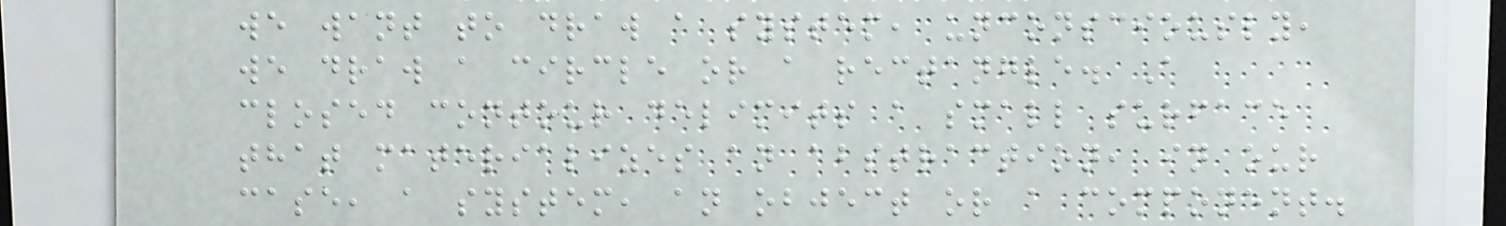we want to draw a system, unconsciously,
we draw a circle or a rectangle. A
closed contour delimits a small surface
that materializes an abstraction, in our
case, a system, an object or a component.
